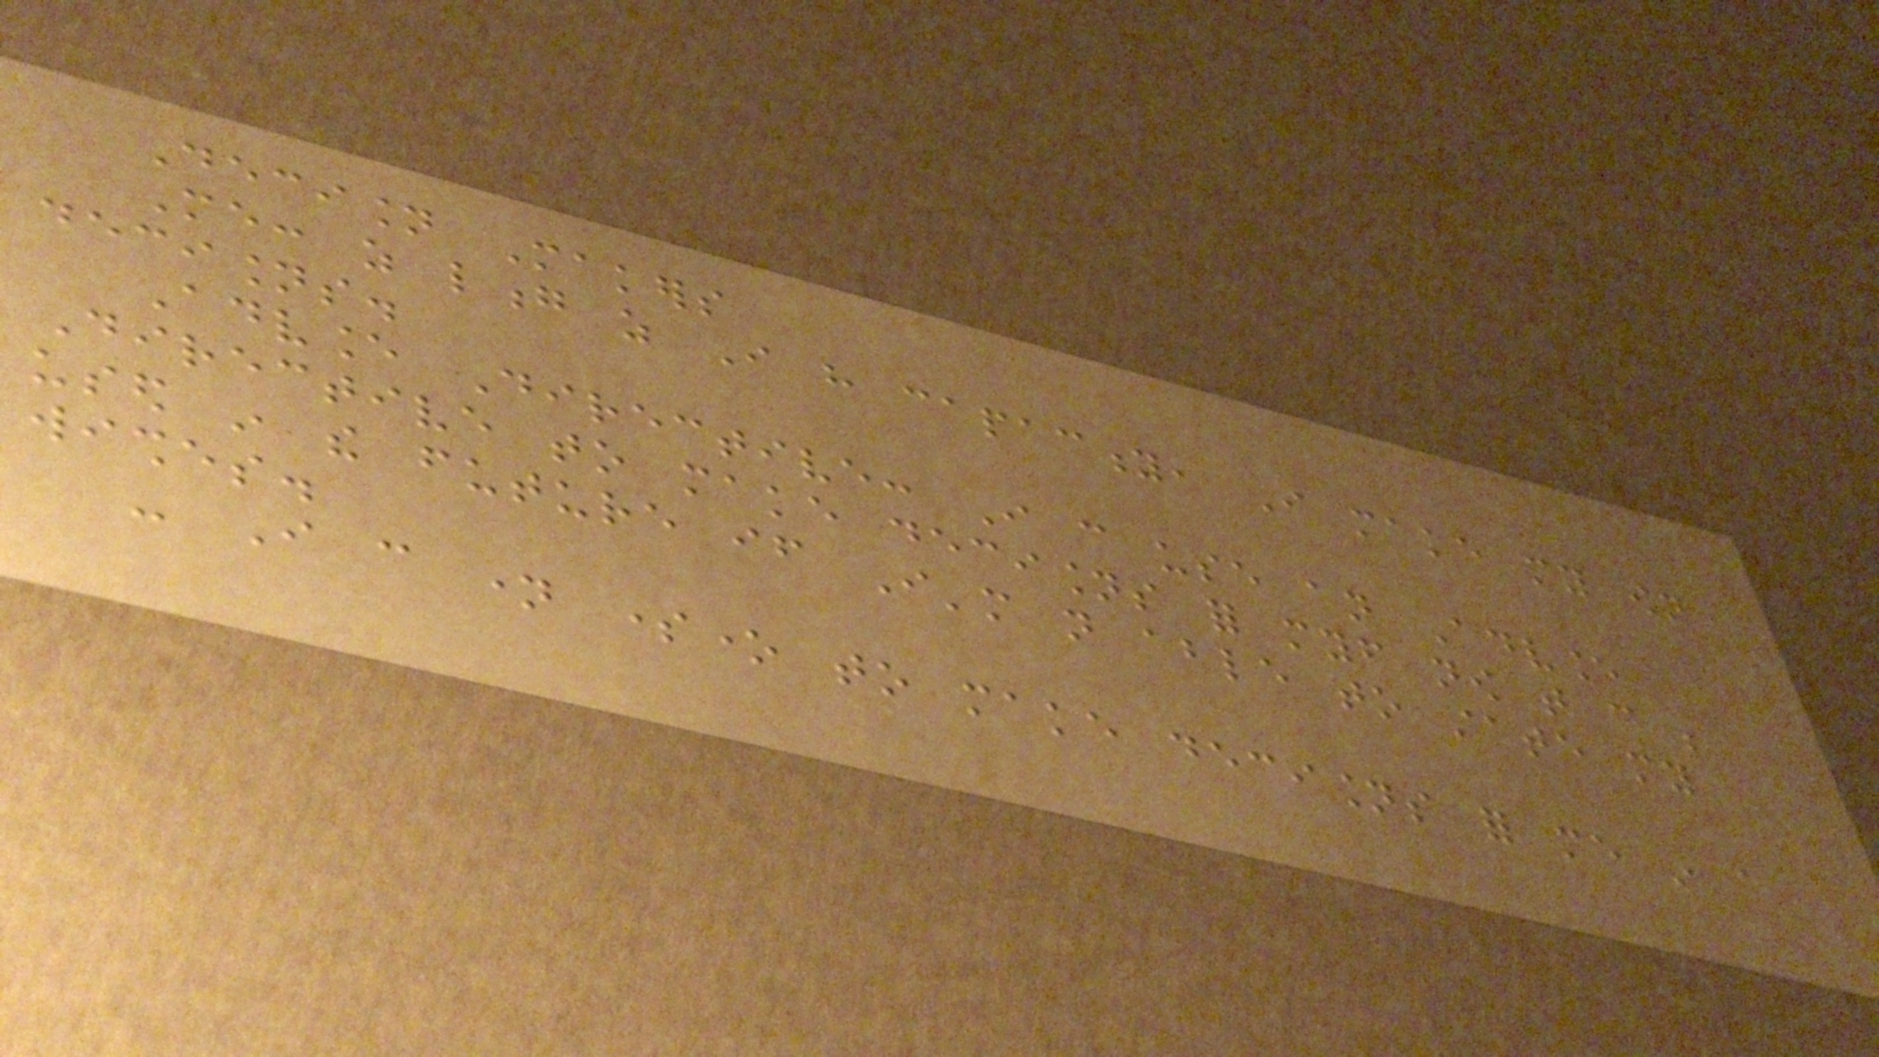Decision Makers
Me: as long as I have capacity, I make my own
decisions.
Advance Directive: I can use an Advance
Directive to make decisions for myself now that can be
used in the future if I'm not able to state my
wishes.
- I can name someone to make decisions for me in a
